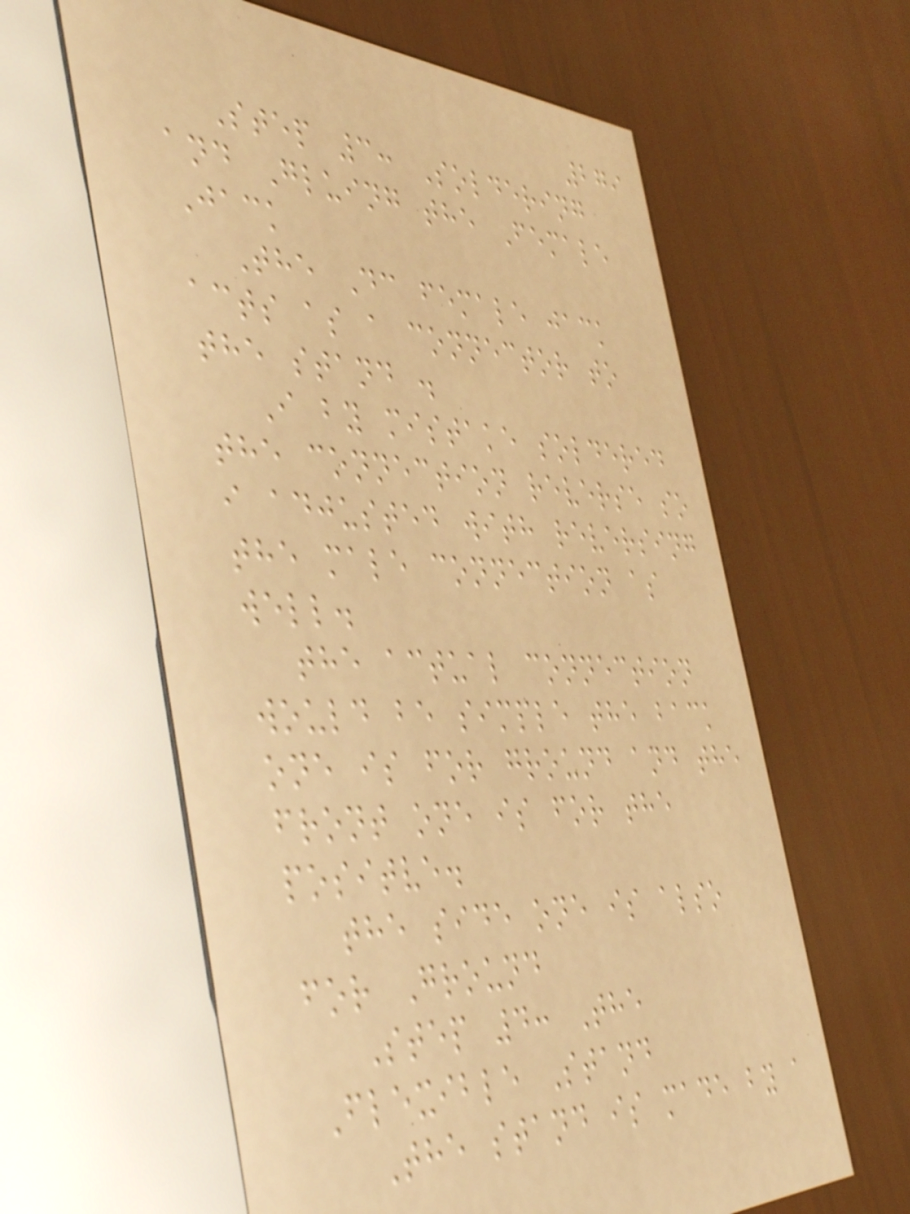279
Step 3: Soldering
and Gluing the Female
Jack
The Dc female jack
acts as a connector to
the stand .
I by mistake soldered
the connection reverse so
i adjusted with reversing
the male connection as
well.
the actual connection
would be simple the back
one is for ground and the
front one is for the
positve.
the side one is also
for Ground
Step 4: The
Flexible Stand
The stand is made by a
